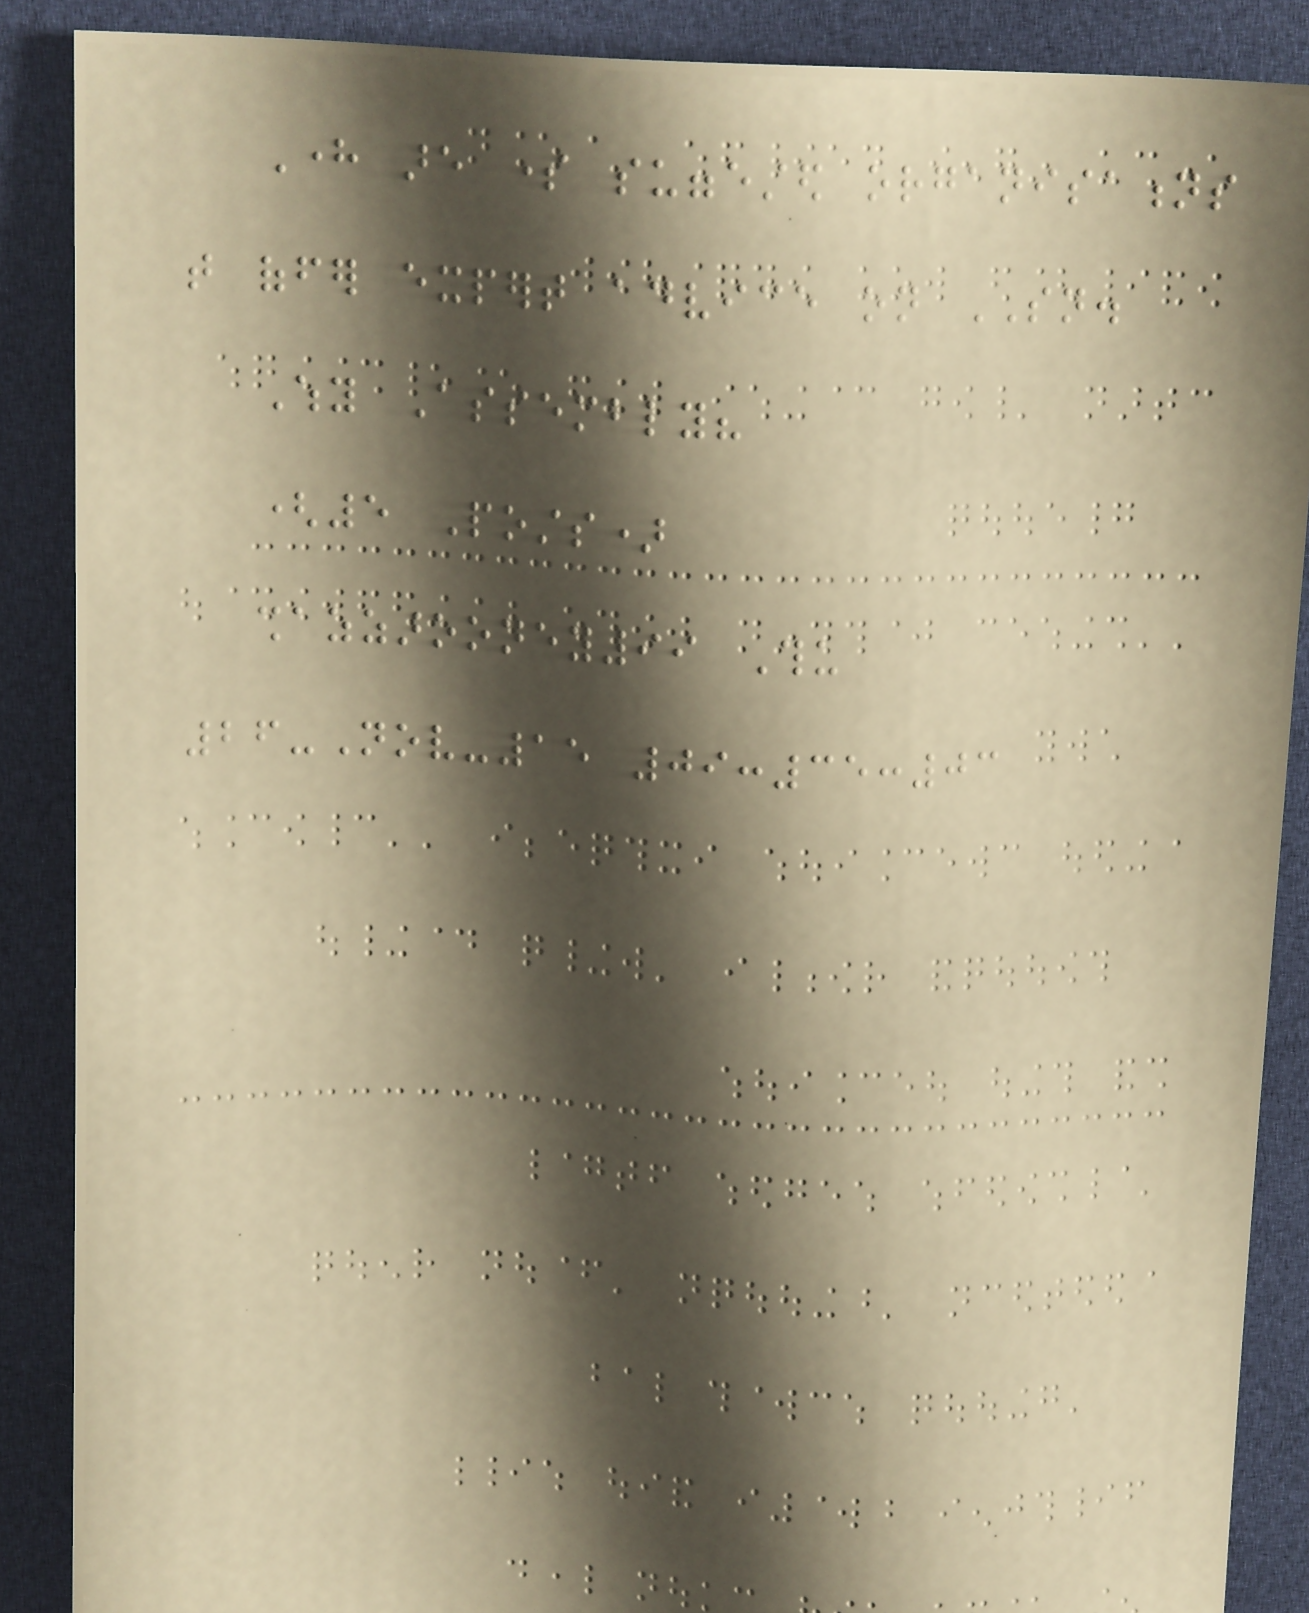Here are some suggested organisations
that offer expert advice on SN.
Why Assembly?
(5 Posts)
shazzarooney99 Thu
26-Nov-15 09:35:03
